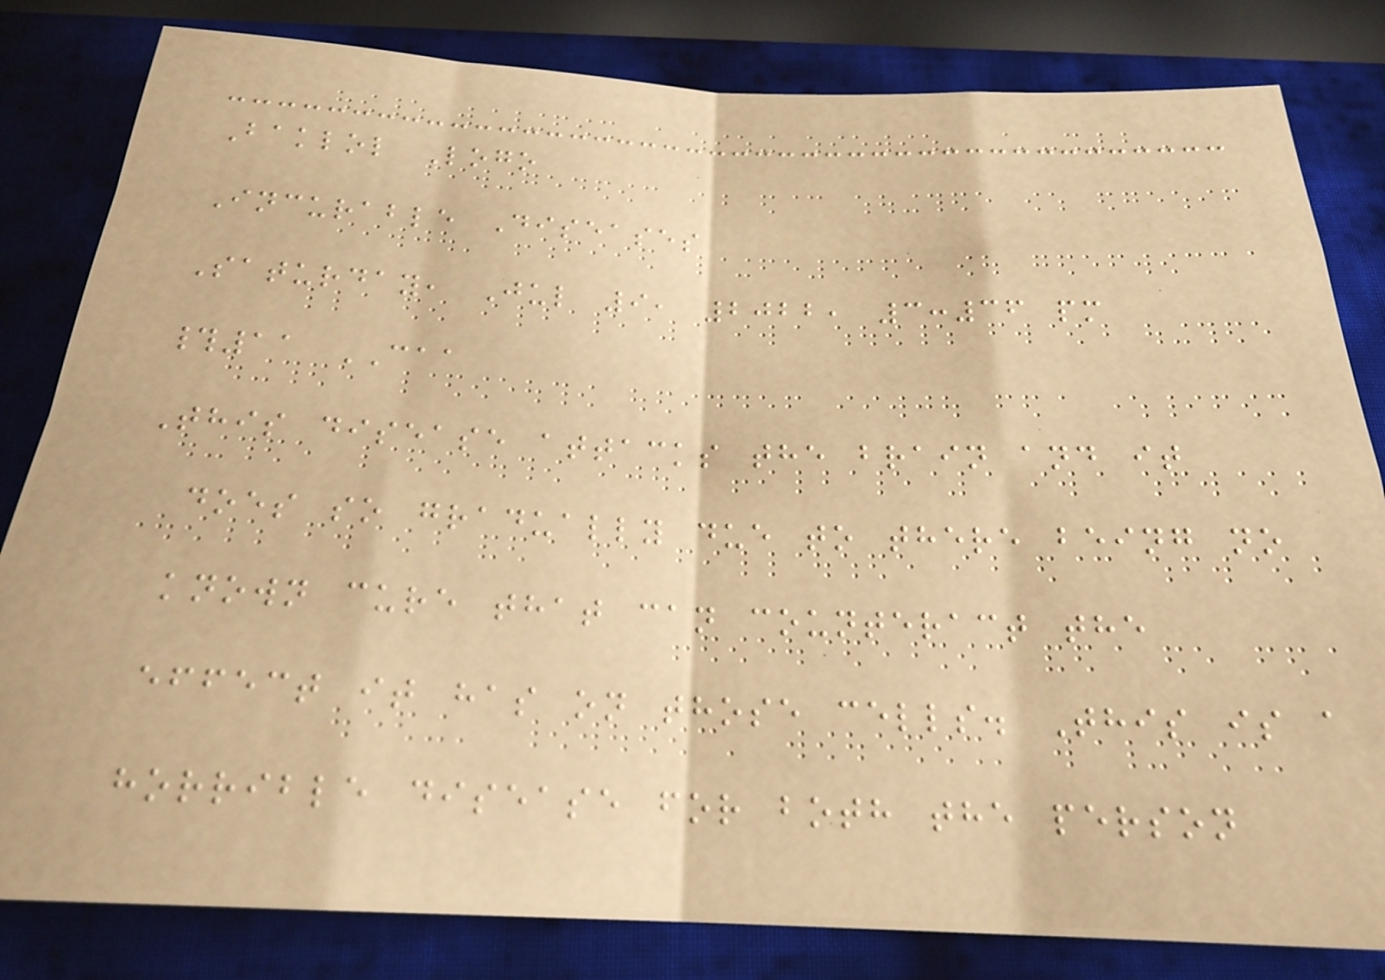Baklol Logo
Incurable Diseases
Saturday, Jul 9, 2022, 3:36 pm
#11 CAA
This disease attacks the brain and it
does so gradually due to there being no
known cure that can counteract the
effect it has on those cells. This is a
horrible disease for both the person
